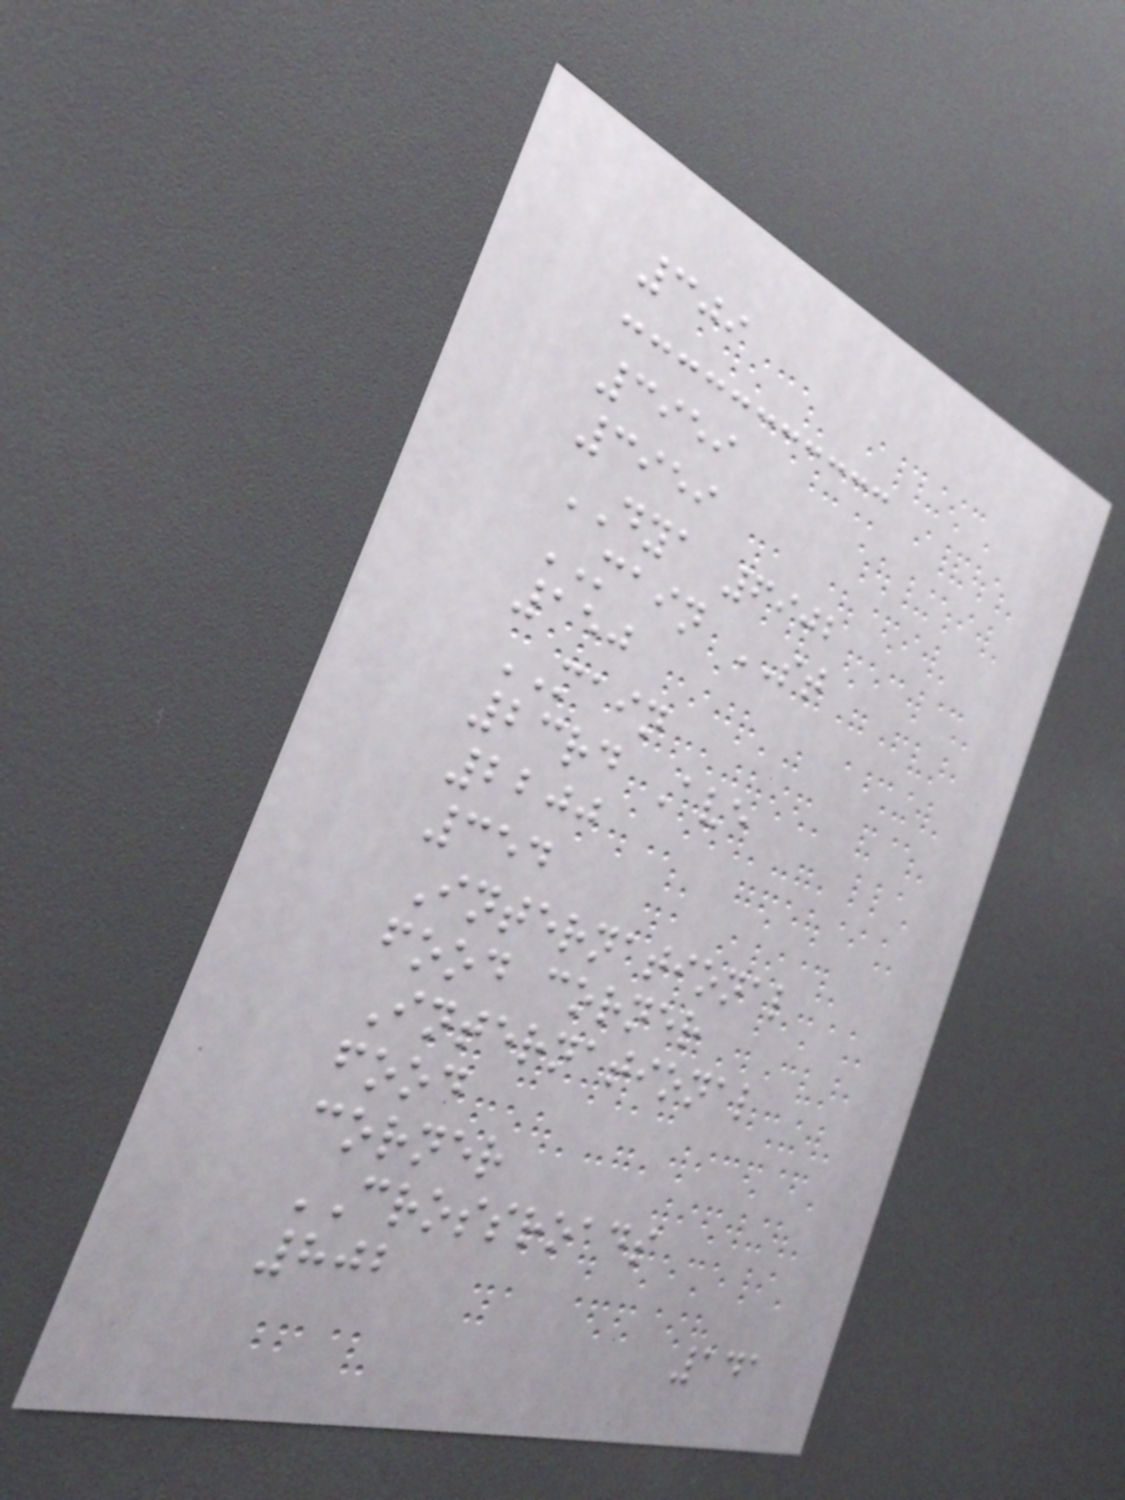309
3959
3959
DYA 6902
MAIN ST
150
MAIN
23rd Ave
2200
354
International
food corner
International
food
corner
CROSSROADS
802
141
